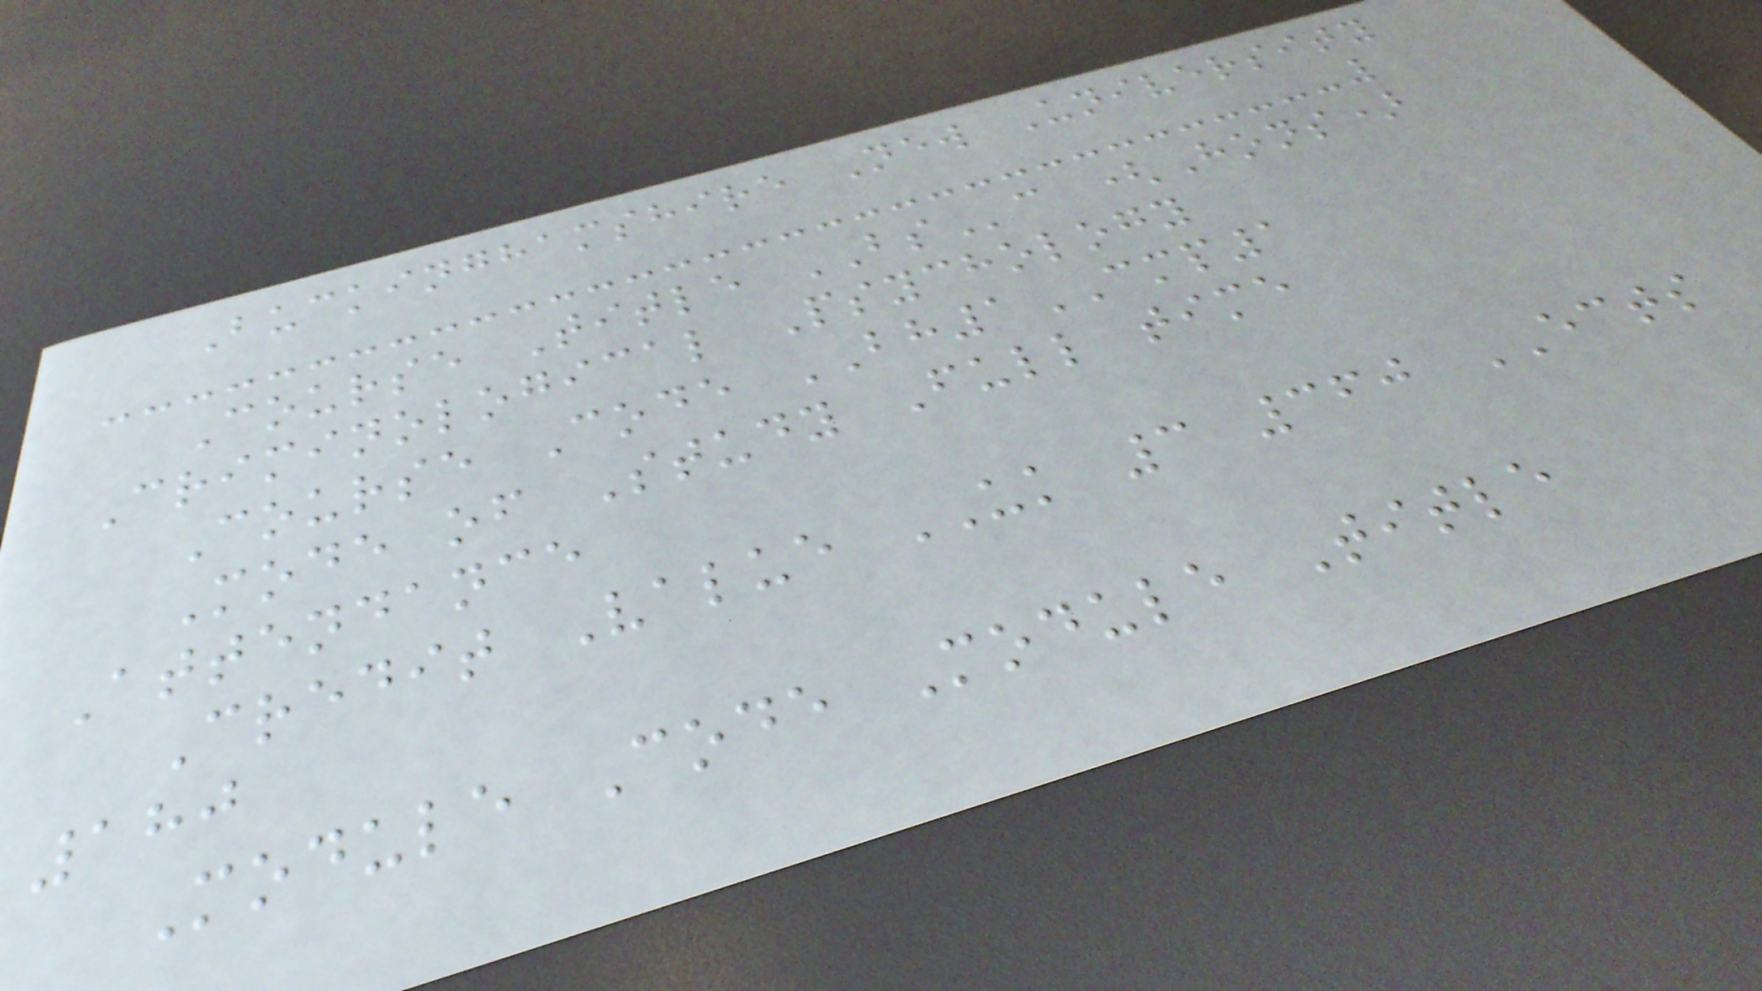Buckinghamshire New University
Course Title BSc (Hons)
Criminological Psychology
Course Code BH1CMP1
Mode of Study Full time
Attendance
Credit Value UK 3 360 ECTS
180
Module Code Module Title
